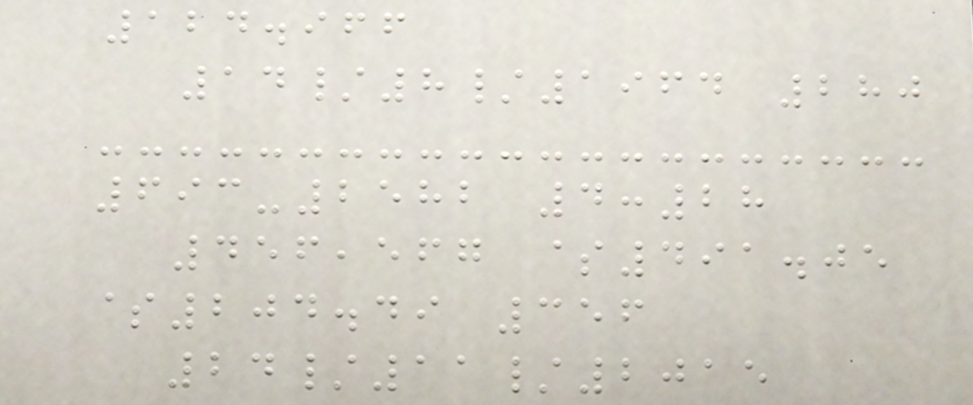124.966
14/8/1964 280
693-2582 4:28
456,567 $491.05
$204.49 356
24/11/2015
